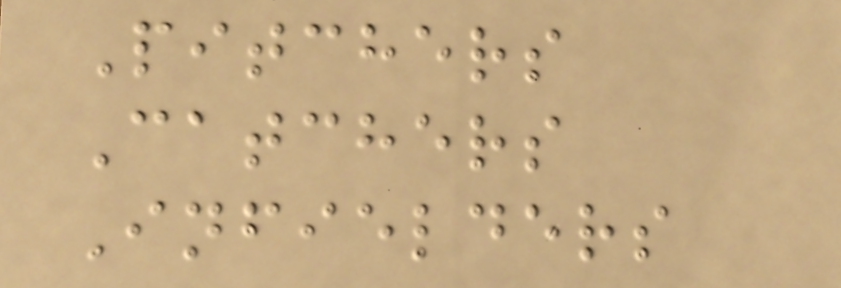Pitchers
Catchers
Infielders
